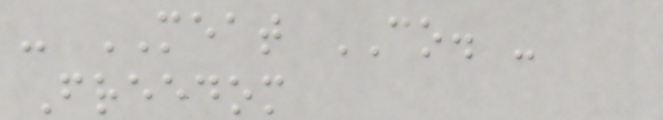- MEAT CO. -
Freedom
